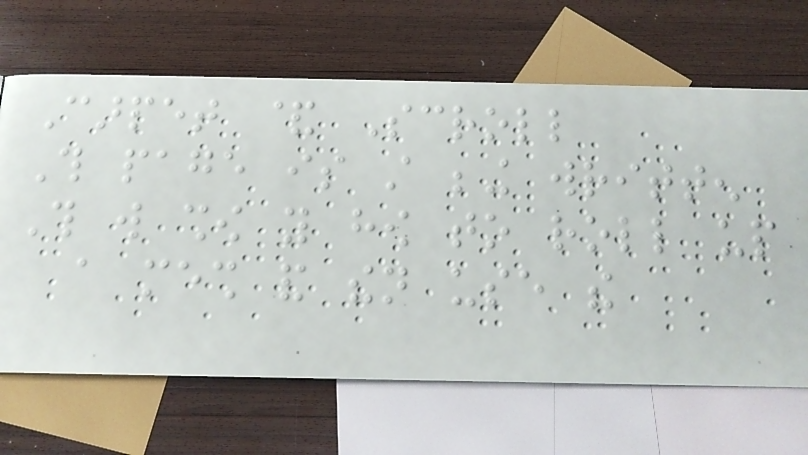Carpet & Scroll
This page is still being written
This will show you how to roll up
a mesh and then use the
